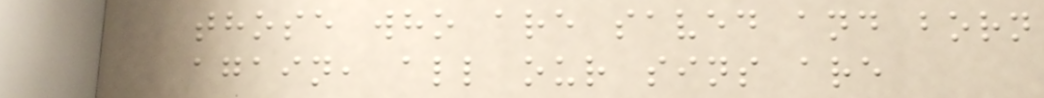those who are saved and born
again, all our sins are
